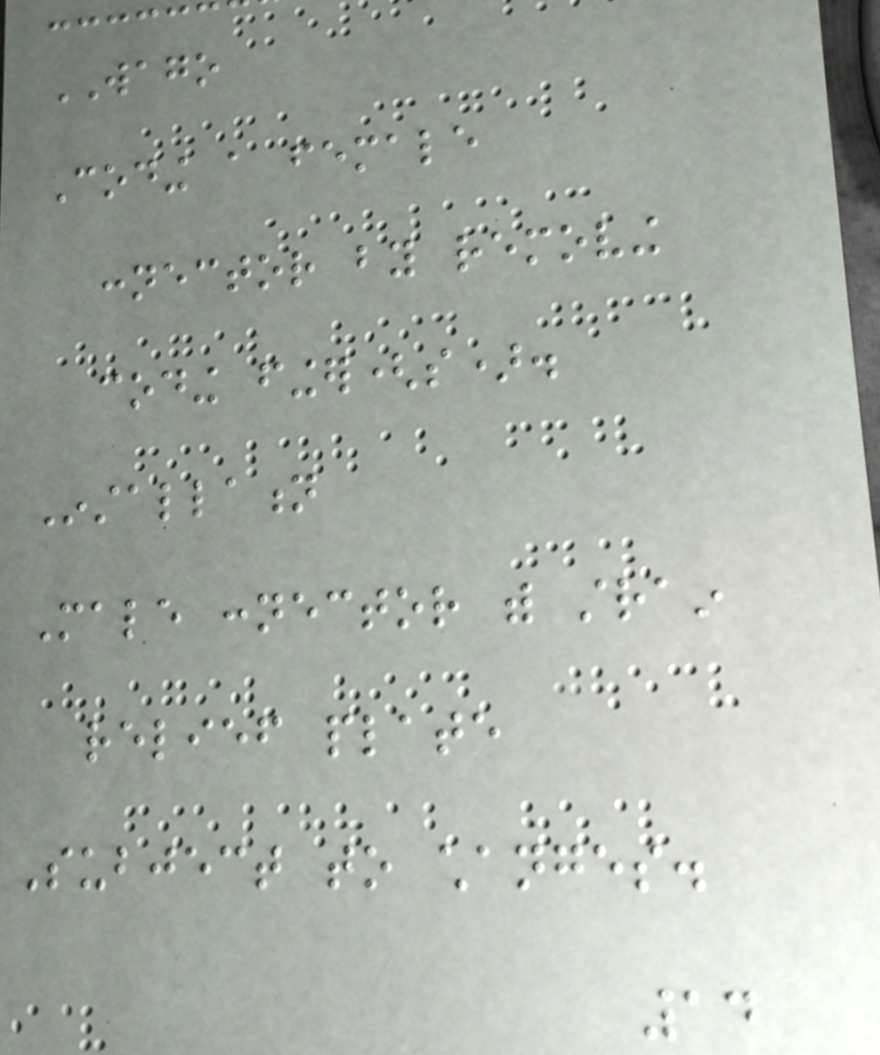WAGO
Coding a female
connector by removing
coding finger(s).
Installation
Male connector with strain
relief plate
Subject to changes.
14
